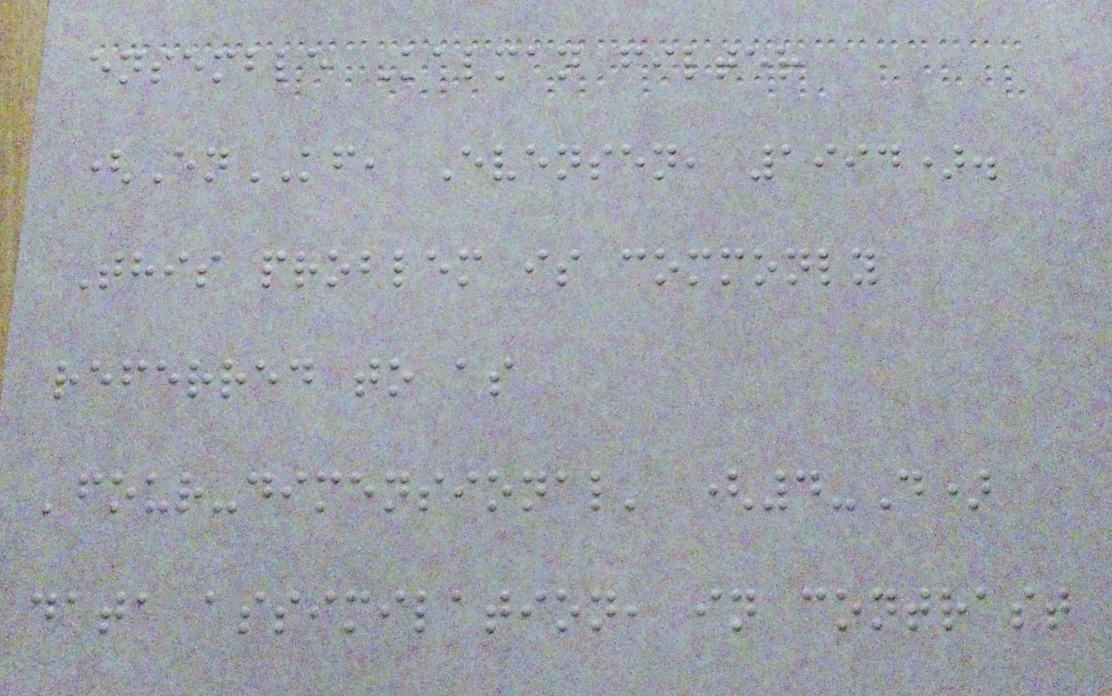ensemble Kalman filter
(EnKF, Evensen, 1994).
This problem is commonly
referred to as
'four-dimensional' (4-D)
data assimilation, in contrast
